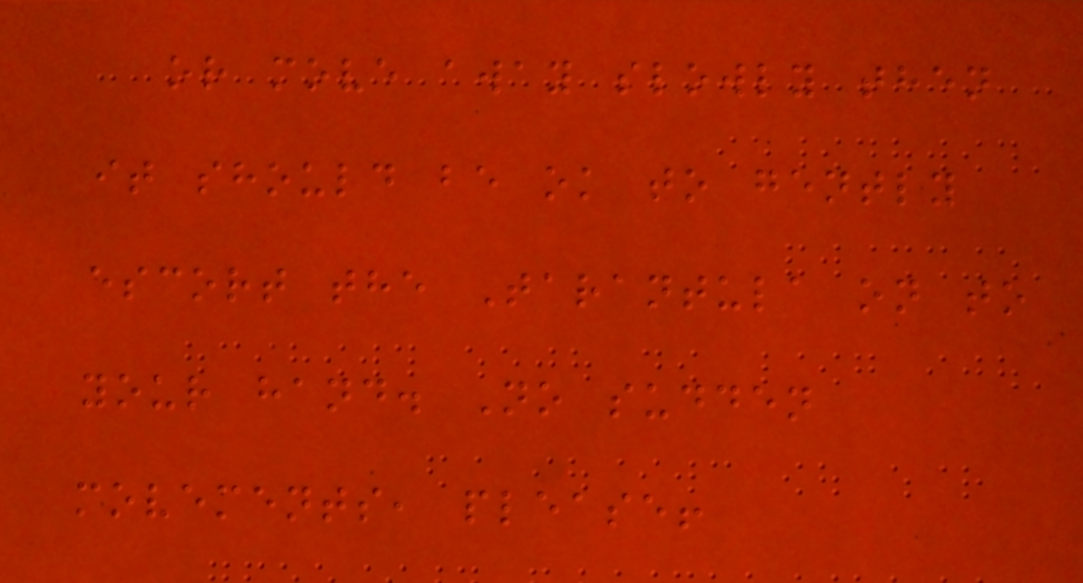or move away slowly then
it should be ok to gently
escort the Tarantula on to
your hand. No sudden
movements, please!
